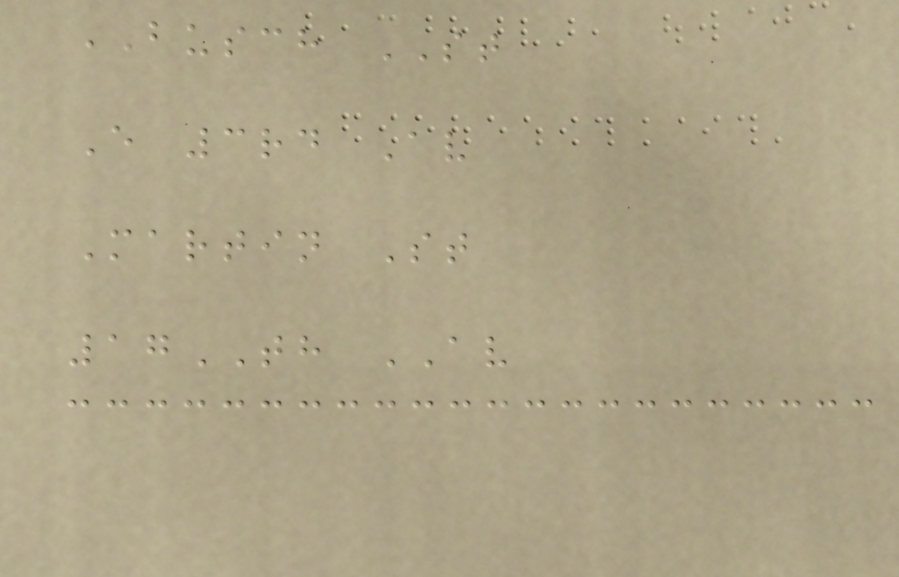BUSCH ST
E 3rd Av
Martin St
17TH AV
